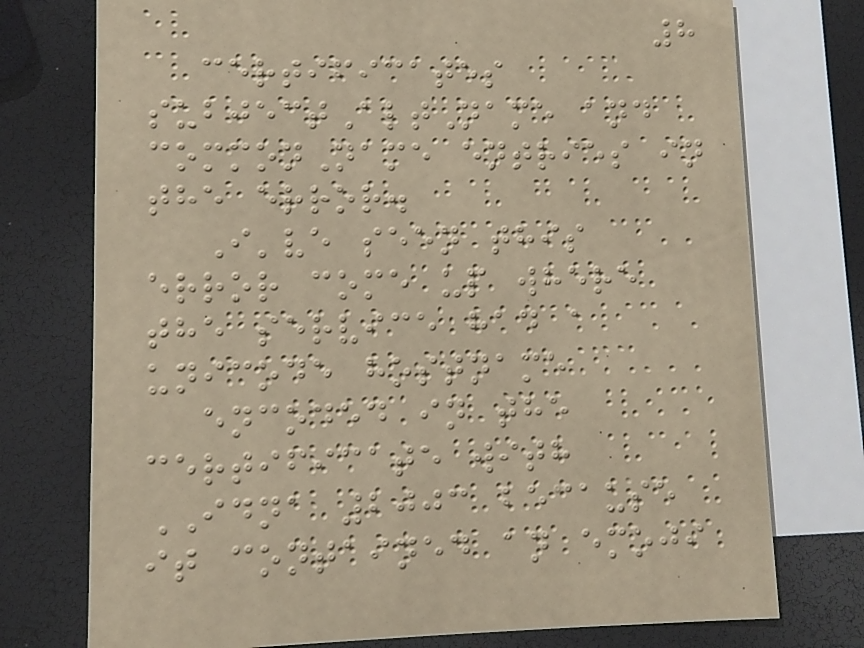8
certificates
subjectAltName and
commonName entries in
the error.
I've seen this
error come up where
the service had a
unicode hostname
encoded in the
certificate with
IDNA 2003 because
it contained an emoji
